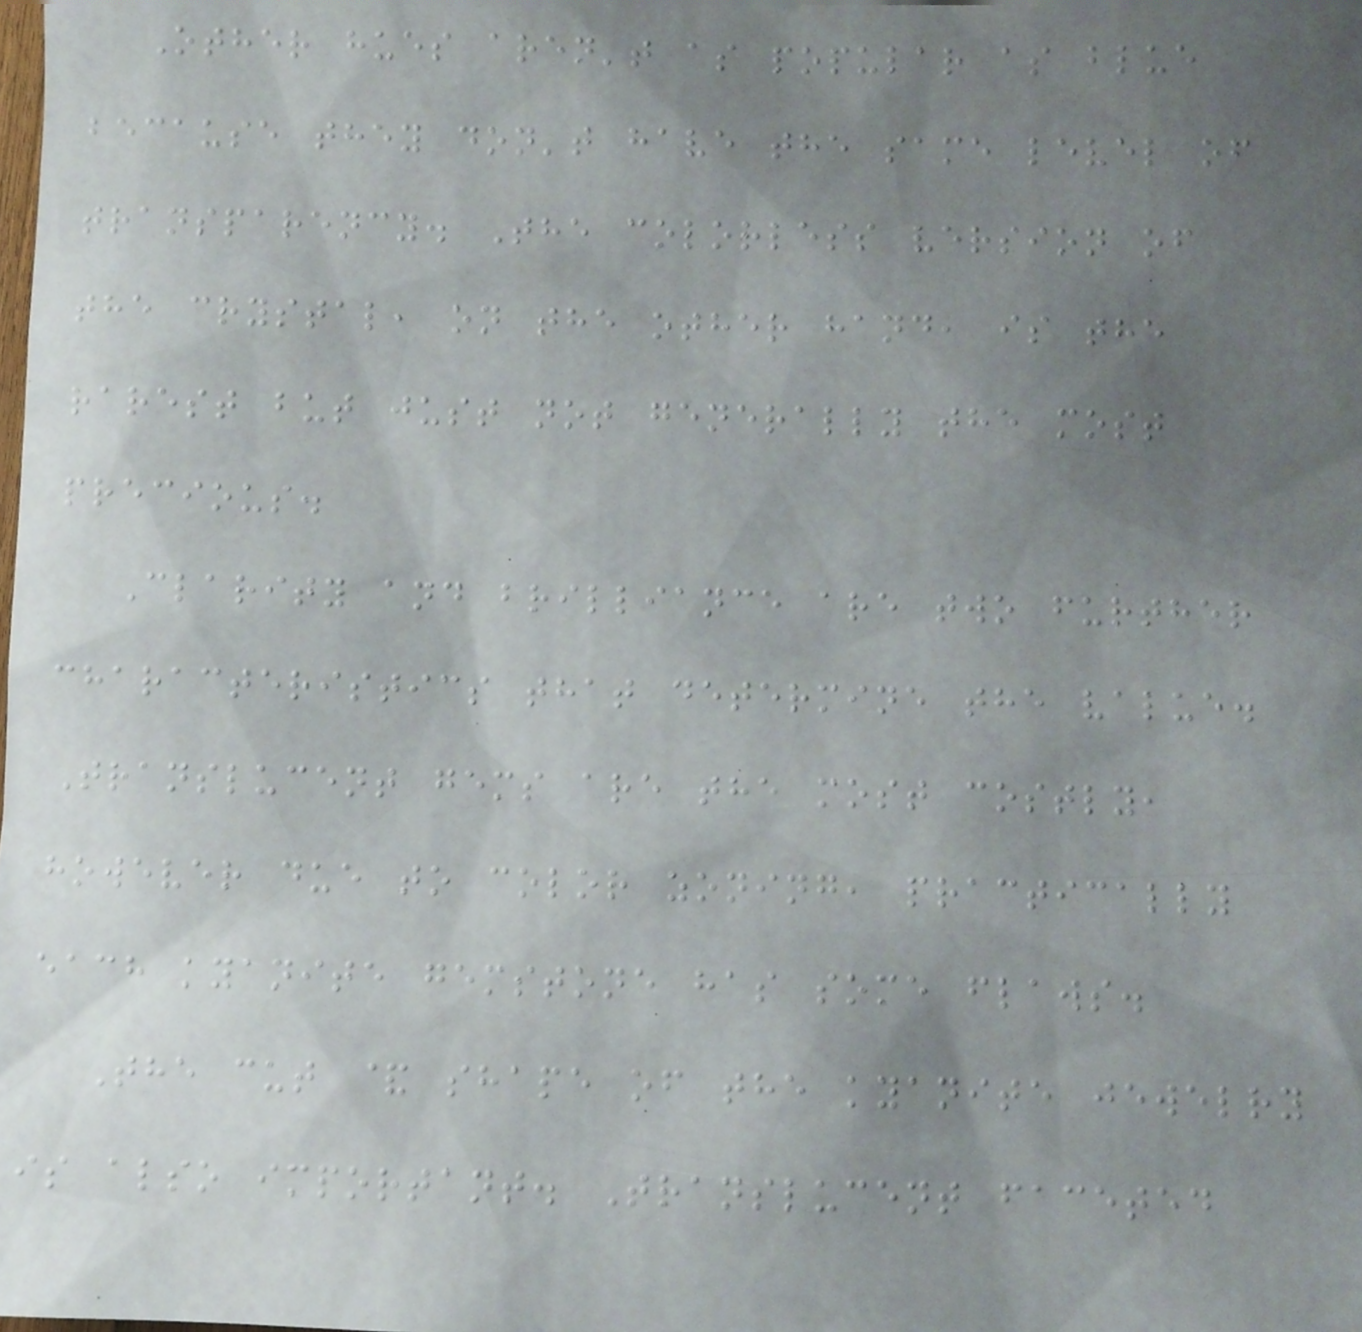Other hues aren't as popular as blue
because they don't have the same level of
transparency. The colorless version of
the crystal, on the other hand, is the
rarest but just not generally the most
precious.
Clarity and brilliance are two further
characteristics that determine the value.
Translucent gems are the most costly,
however due to color zoning, practically
each kyanite gemstone has some flaws.
The cut & shape of the kyanite jewelry
is also important. Translucent faceted
